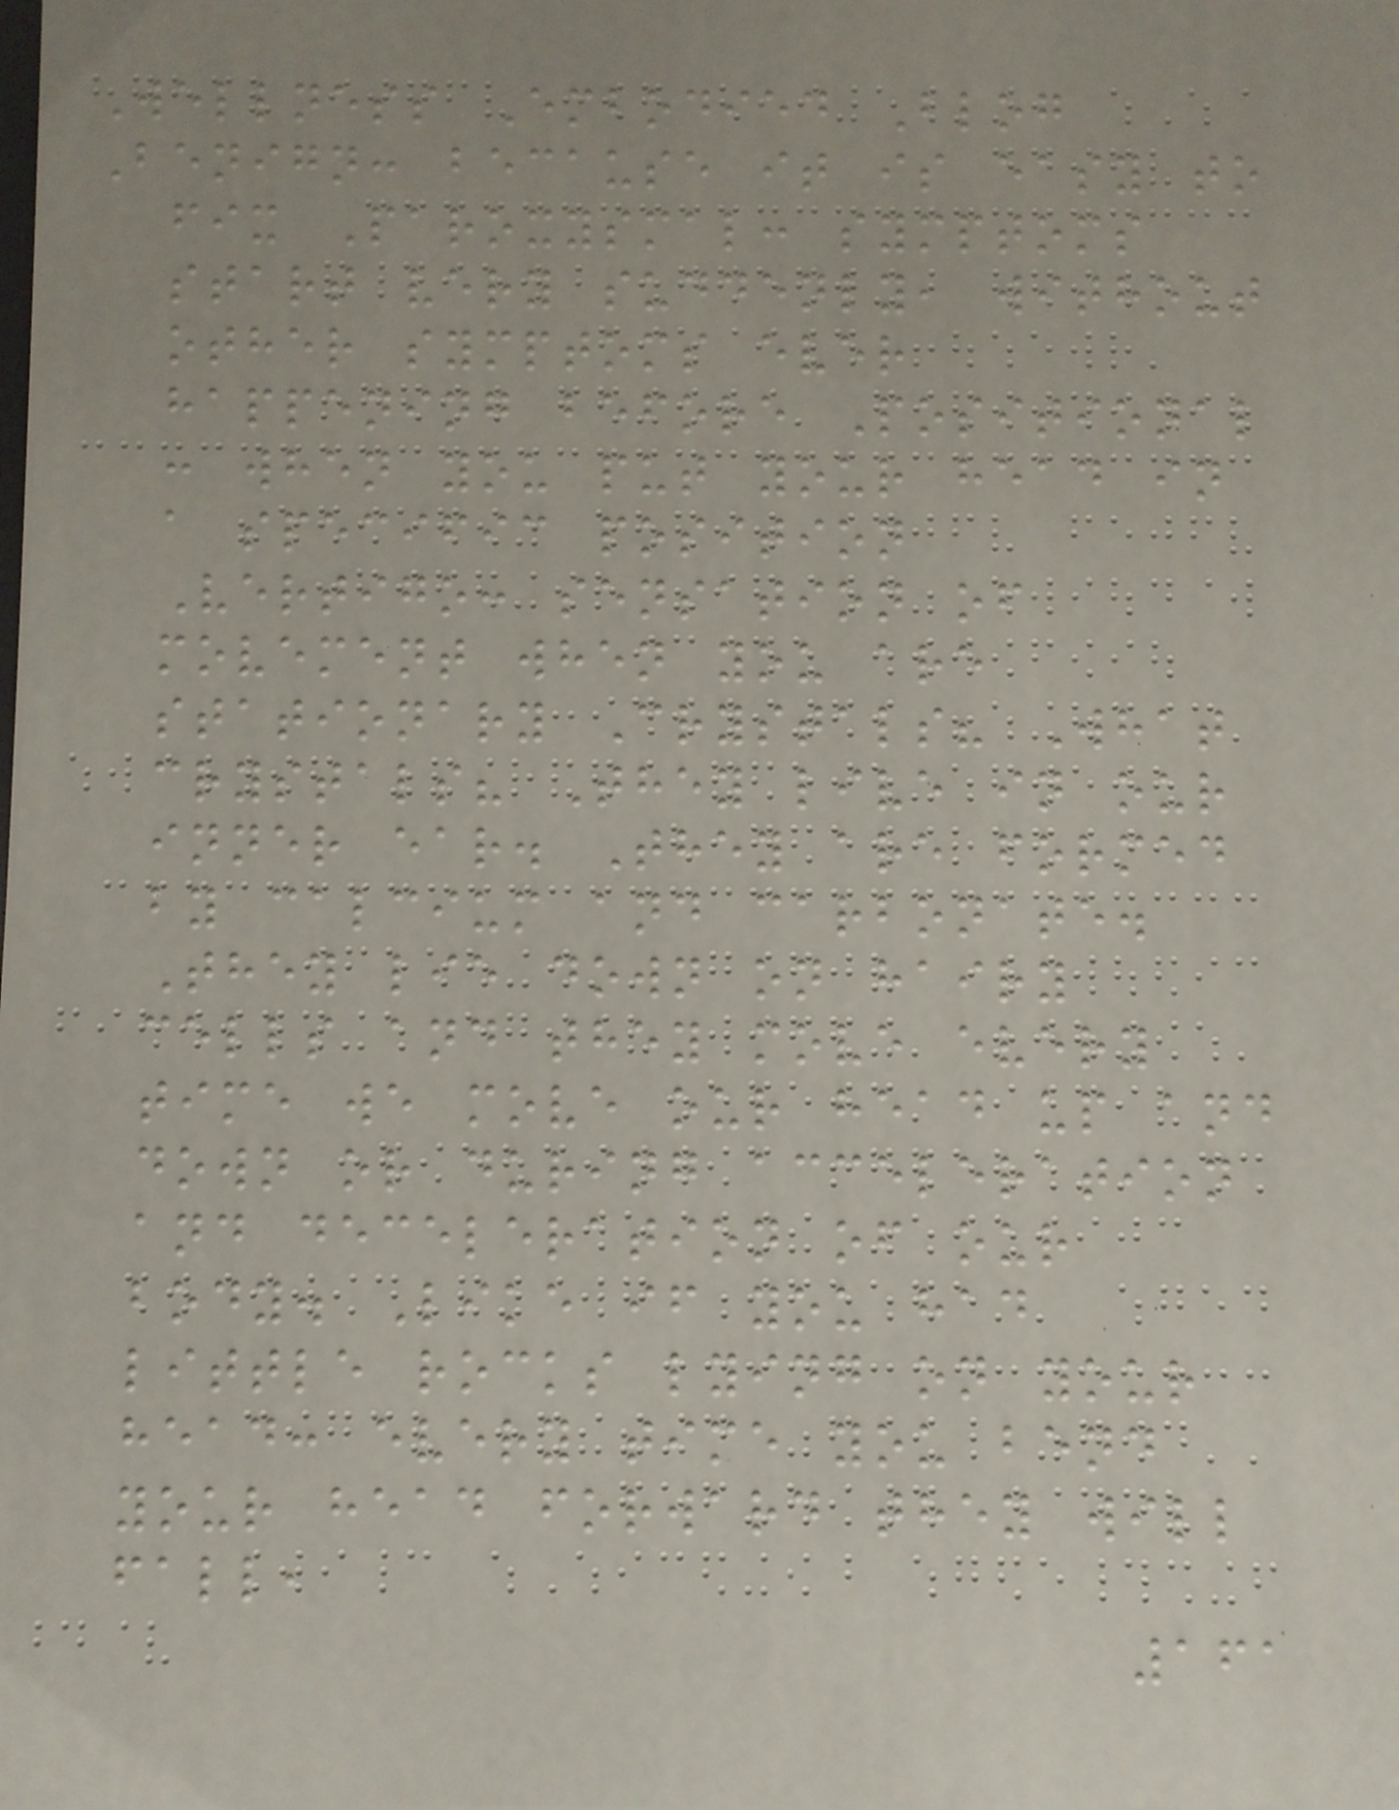Wellness Embodied Blog
Benign: because it is easy to
fix Paroxysmal: symptoms
start very suddenly, without
other symptoms ever
happening before Positional
: when you put your head in
a specific position
Vertigo: sensation of
movement when you are
stationary Crystals? What
crystals? They live in our
inner ear. They are formed
by calcium and carbonate.
They lie down on hairy
cells and they move every
time we move our head up and
down or during acceleration
and deceleration of our
body. Like if you had
little rocks lying on your
head: every time you bend
your head forward they will
fall,
161
